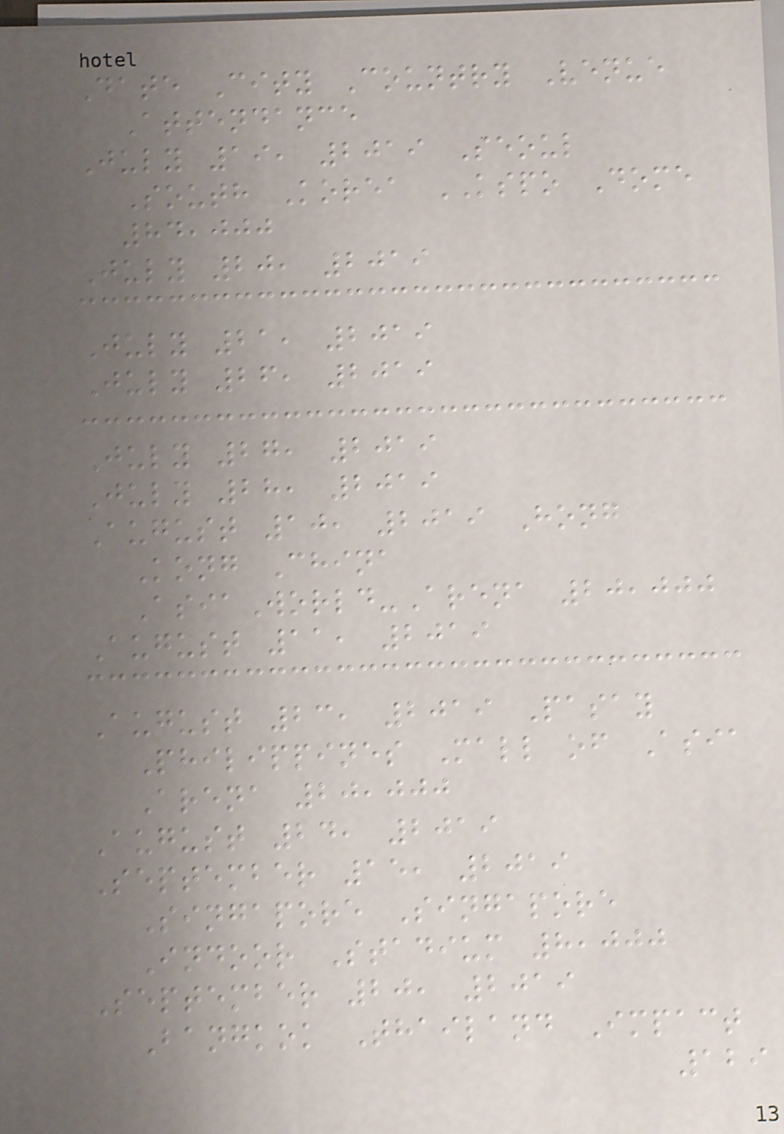Date City Country Venue
Attendance
July 19, 2019 Seoul
South Korea KSPO Dome
84,000
July 20, 2019
July 21, 2019
July 26, 2019
July 27, 2019
July 28, 2019
August 10, 2019 Hong
Kong China
AsiaWorld-Arena 20,000
August 11, 2019
August 23, 2019 Pasay
Philippines Mall of Asia
Arena 20,000
August 24, 2019
September 15, 2019
Singapore Singapore
Indoor Stadium 8,000
September 20, 2019
Bangkok Thailand Impact
129
